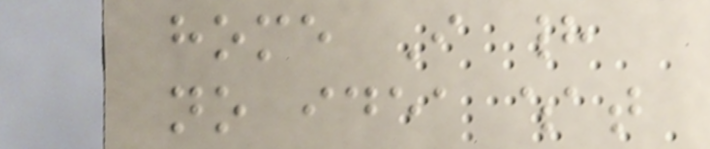home I had
no idea what
